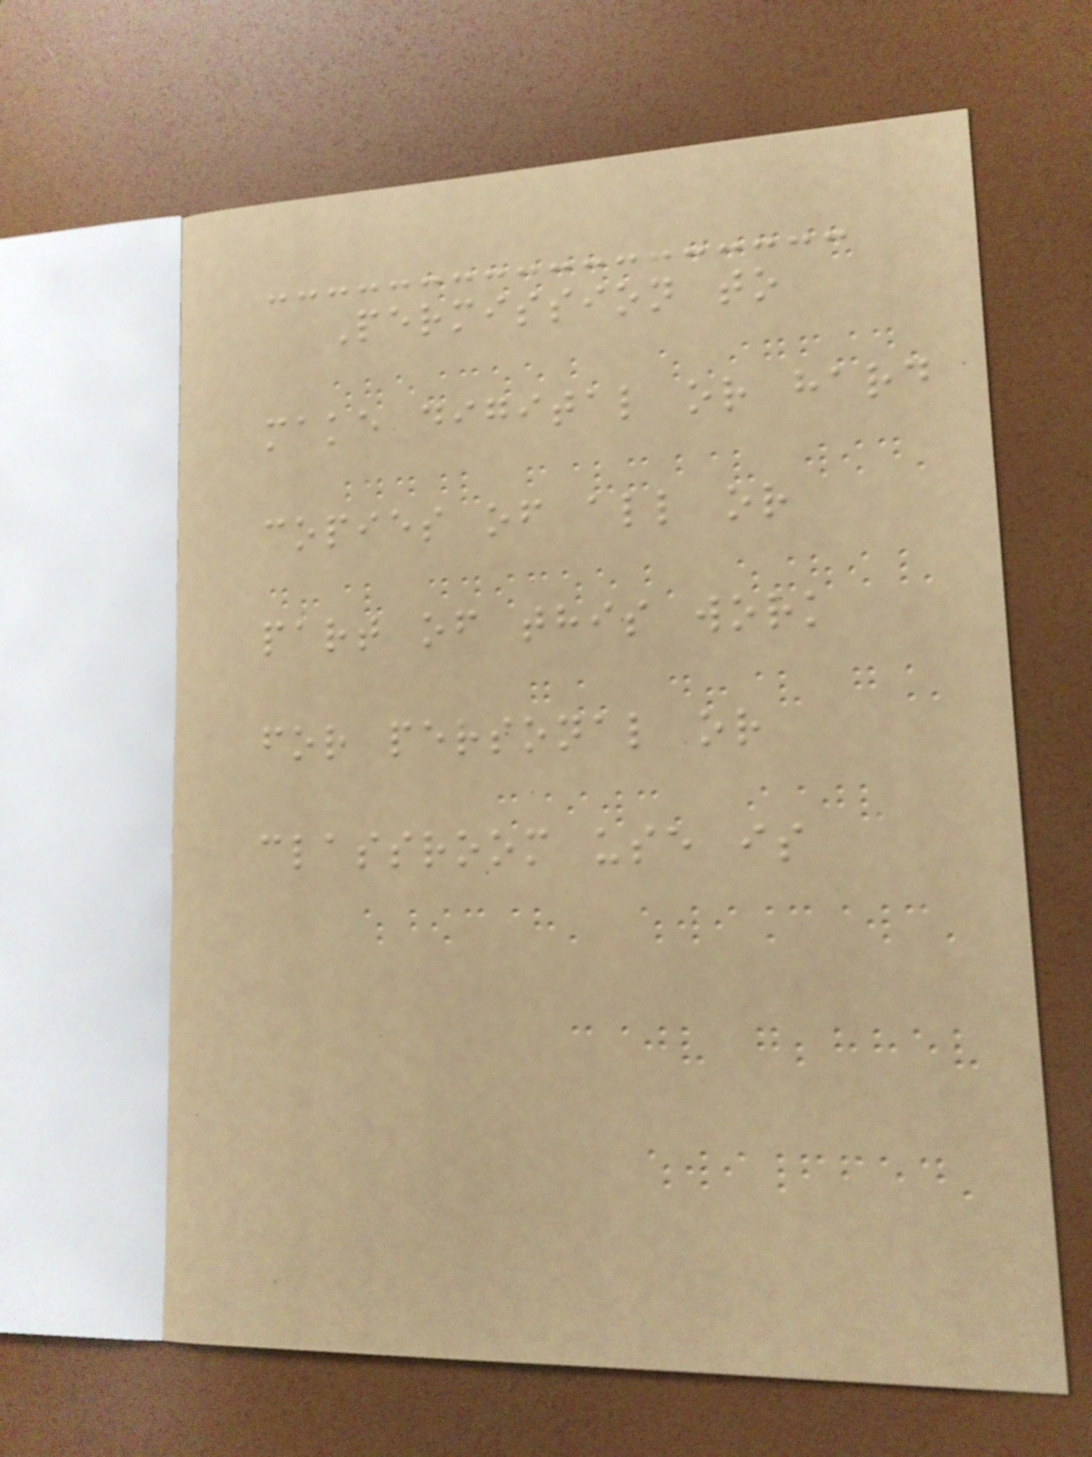Permission to
make digital or hard
copies of all or
part of this work
for personal or
classroom use is
